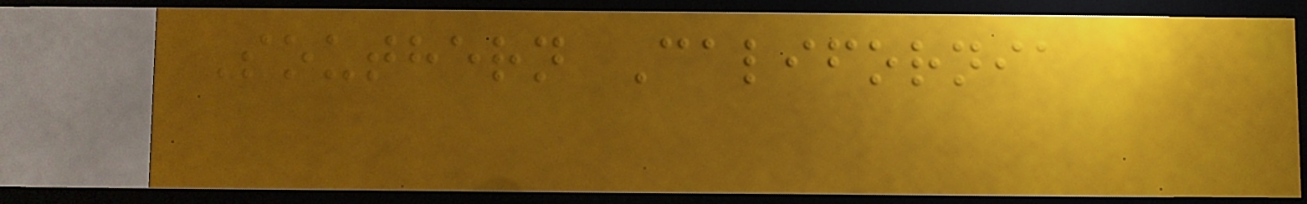Southern California
